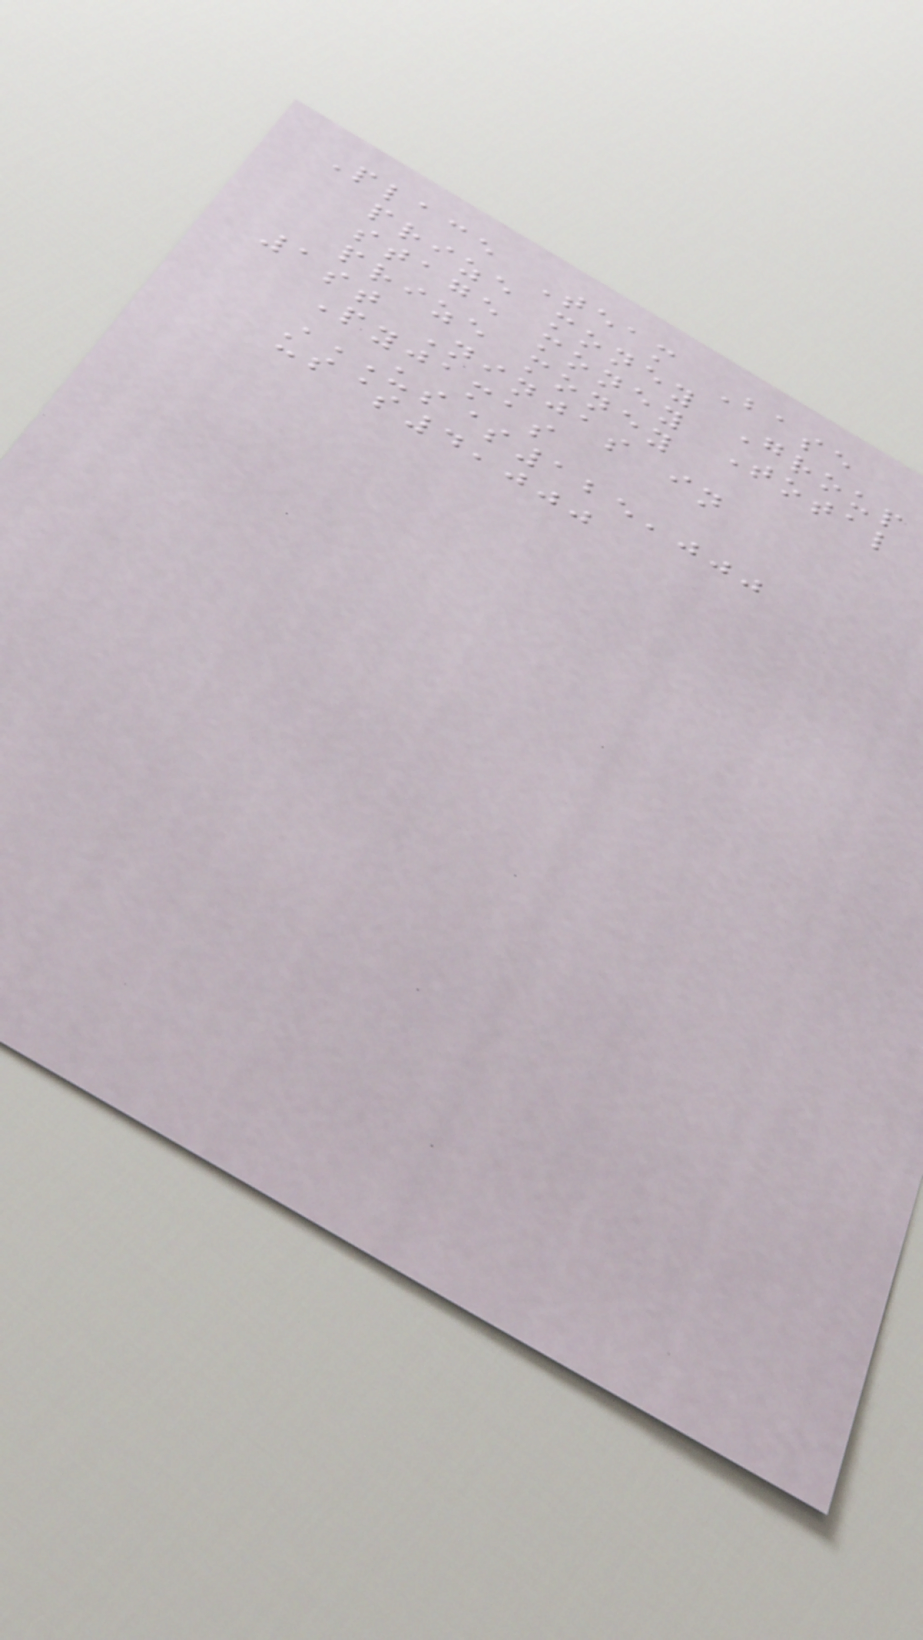Place Team Base
prize money Group
stage money Total
prize money
1st Ninjas in
Pyjamas
US$125,000
US$4,000
